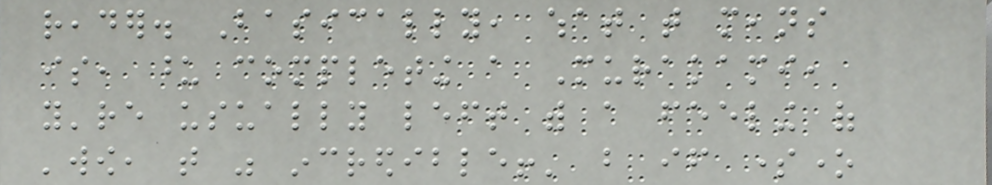reader. Basically, what that means
is, upon completing a Murakami,
you're usually left with a feeling of
'wow, that was incredible!' but if someone
